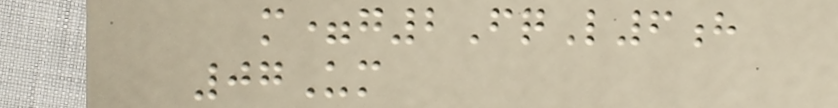m=g2FqL6h
07Um
